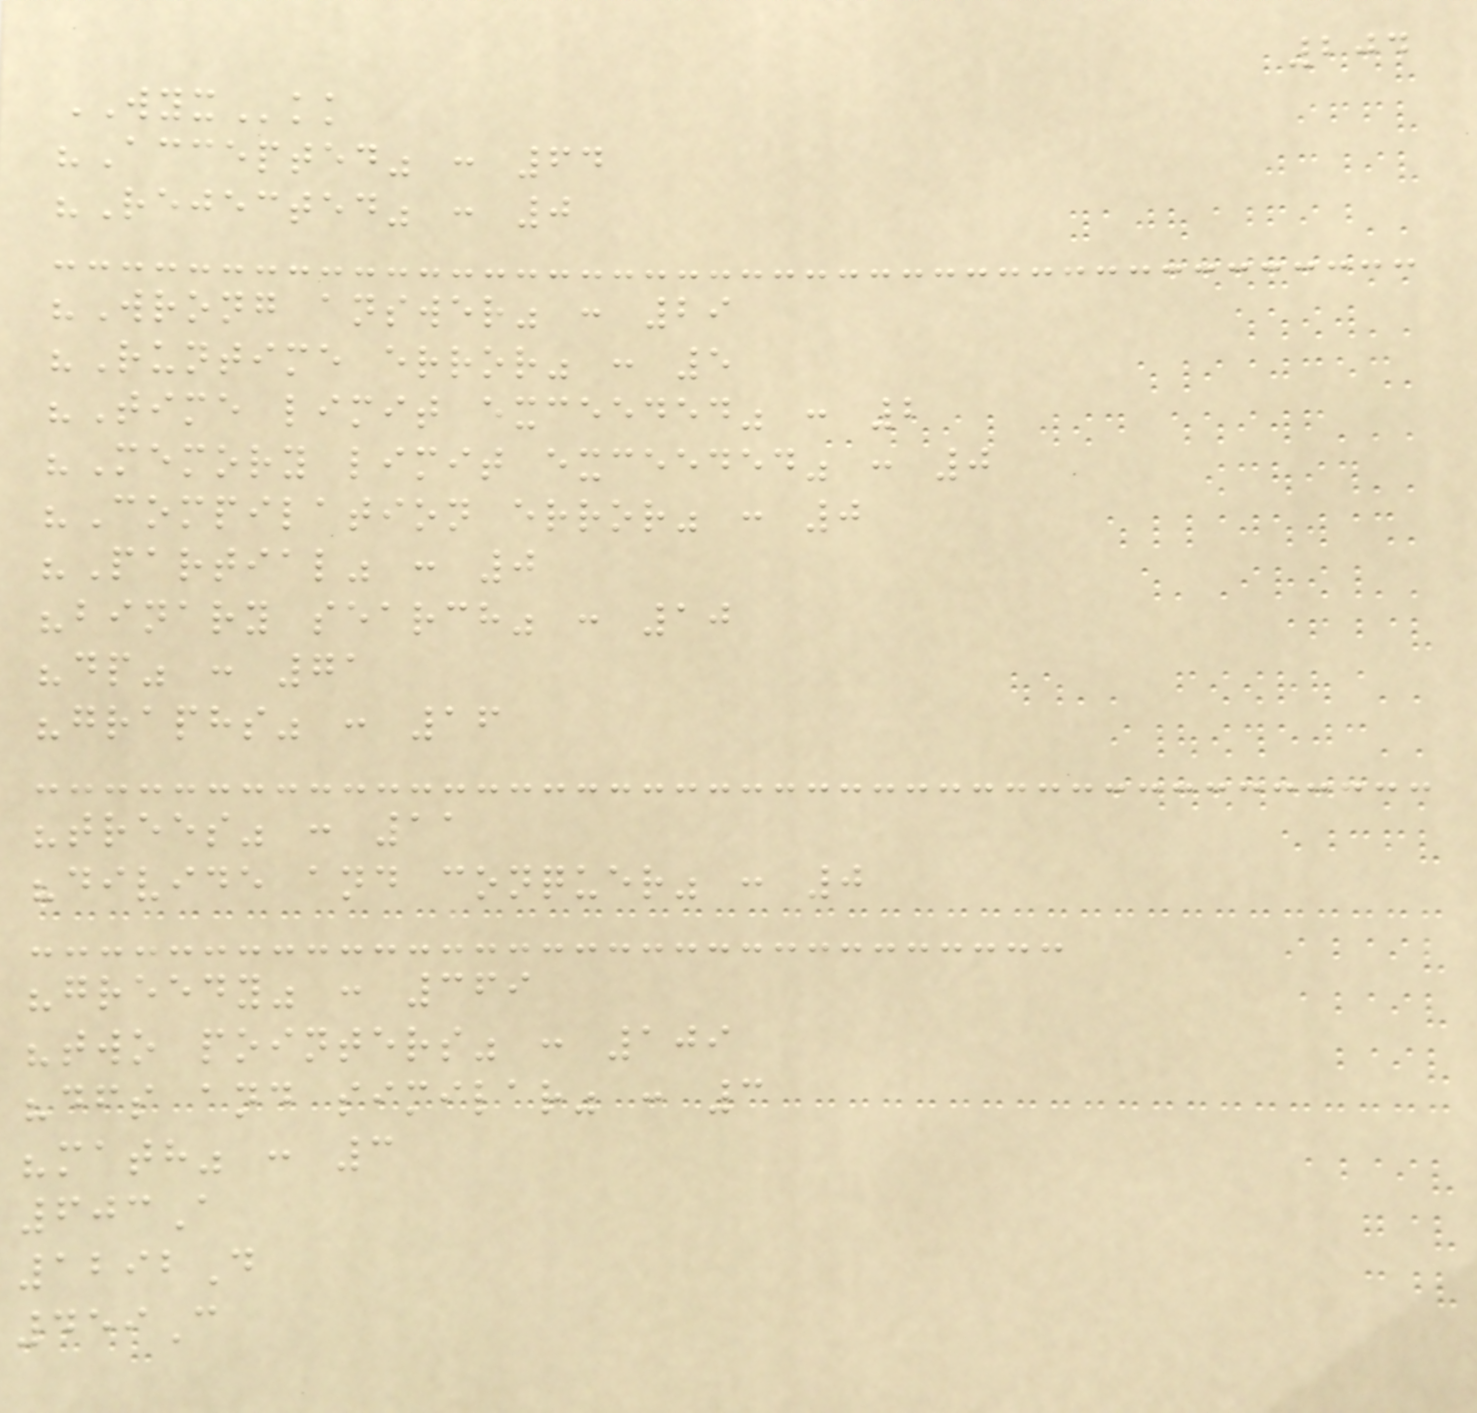204
WYXkk
"Accepted" : 64
"Rejected" : 0
"Wrong answer" : 29
"Runtime error" : 5
"Time limit exceeded" : 2
"Memory limit exceeded" : 0
"Compilation error" : 0
"Partial" : 0
"binary search" : 10
"dp" : 71
"graphs" : 16
"trees" : 11
"divide and conquer" : 0
"greedy" : 369
"two pointers" : 109
"dfs and similar" : 3
"math" : 3
603A
1292D
459C
